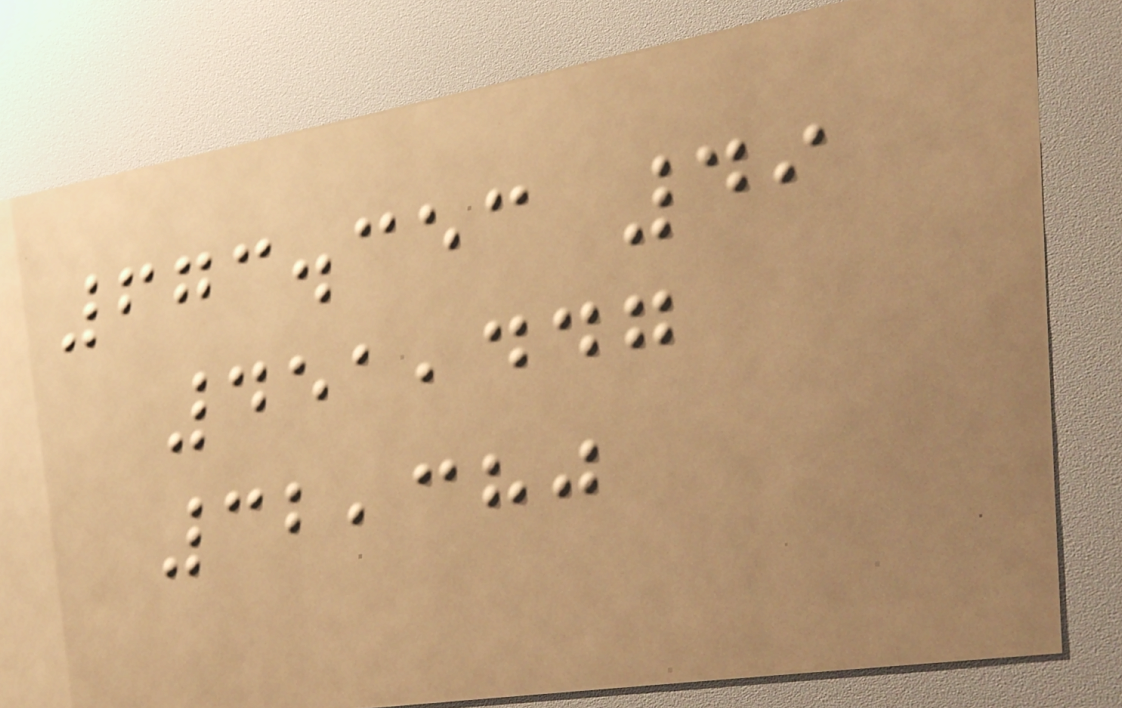673.353 49
451,447
32,380
